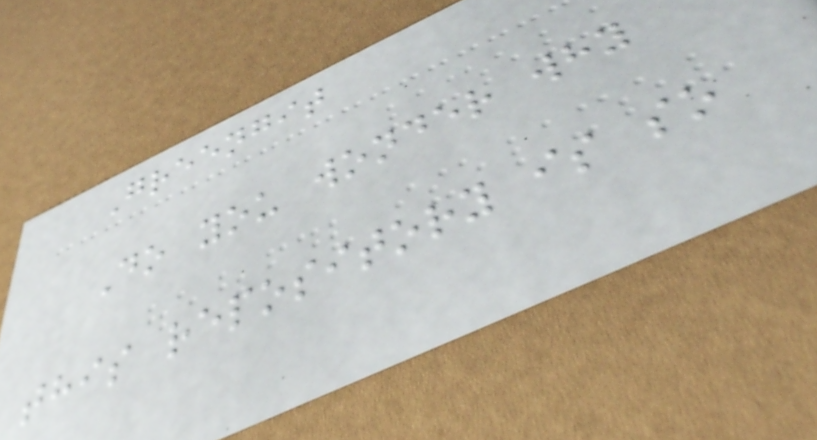Greengit
Do you wonder why
this repository is so
